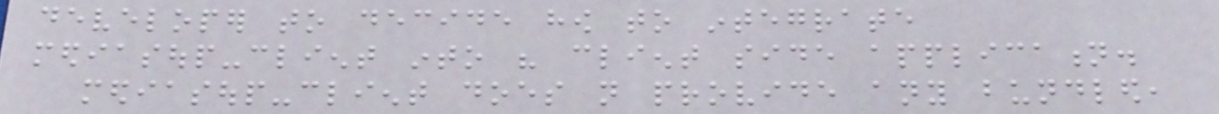developer to decide how to integrate
mediasoup-client into his client side application.
mediasoup-client does not provide any bundled,
